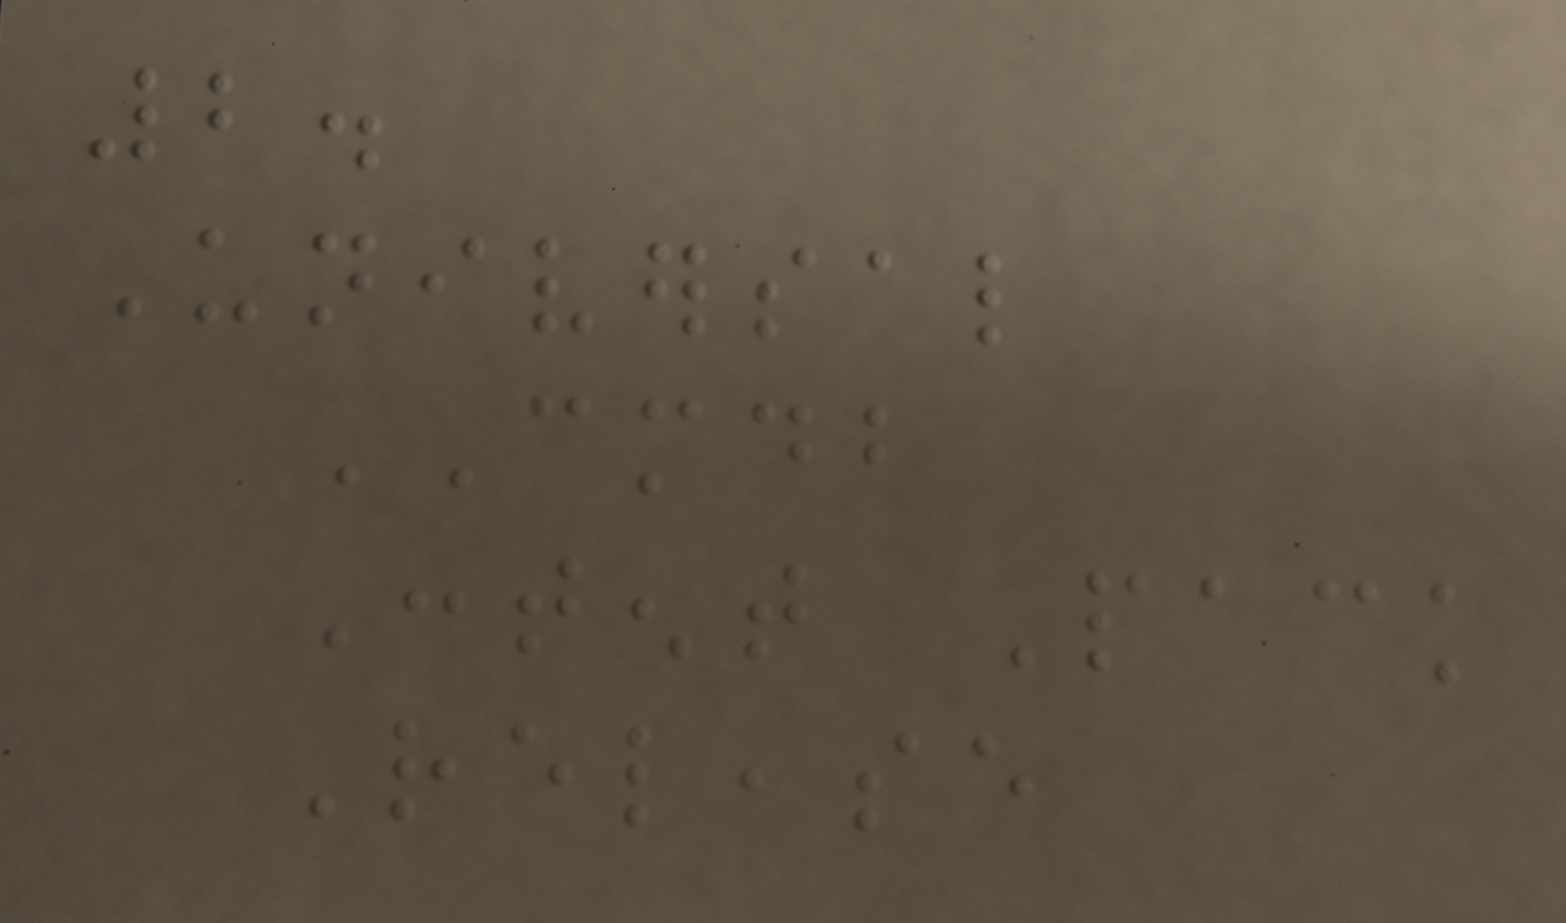2.
Universal
CMDB
Content Pack
Release
